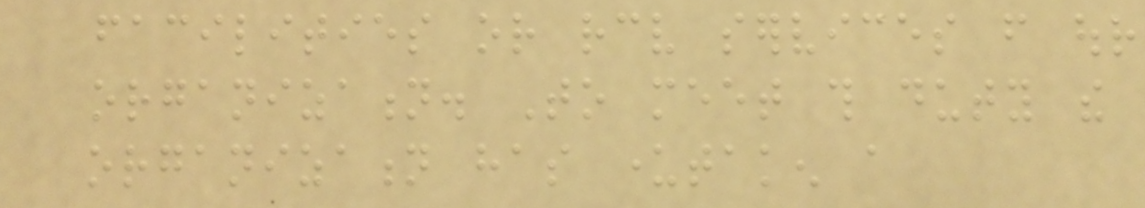facilities or receive services from our
organization. To meet this duty the
organization has undertaken a
